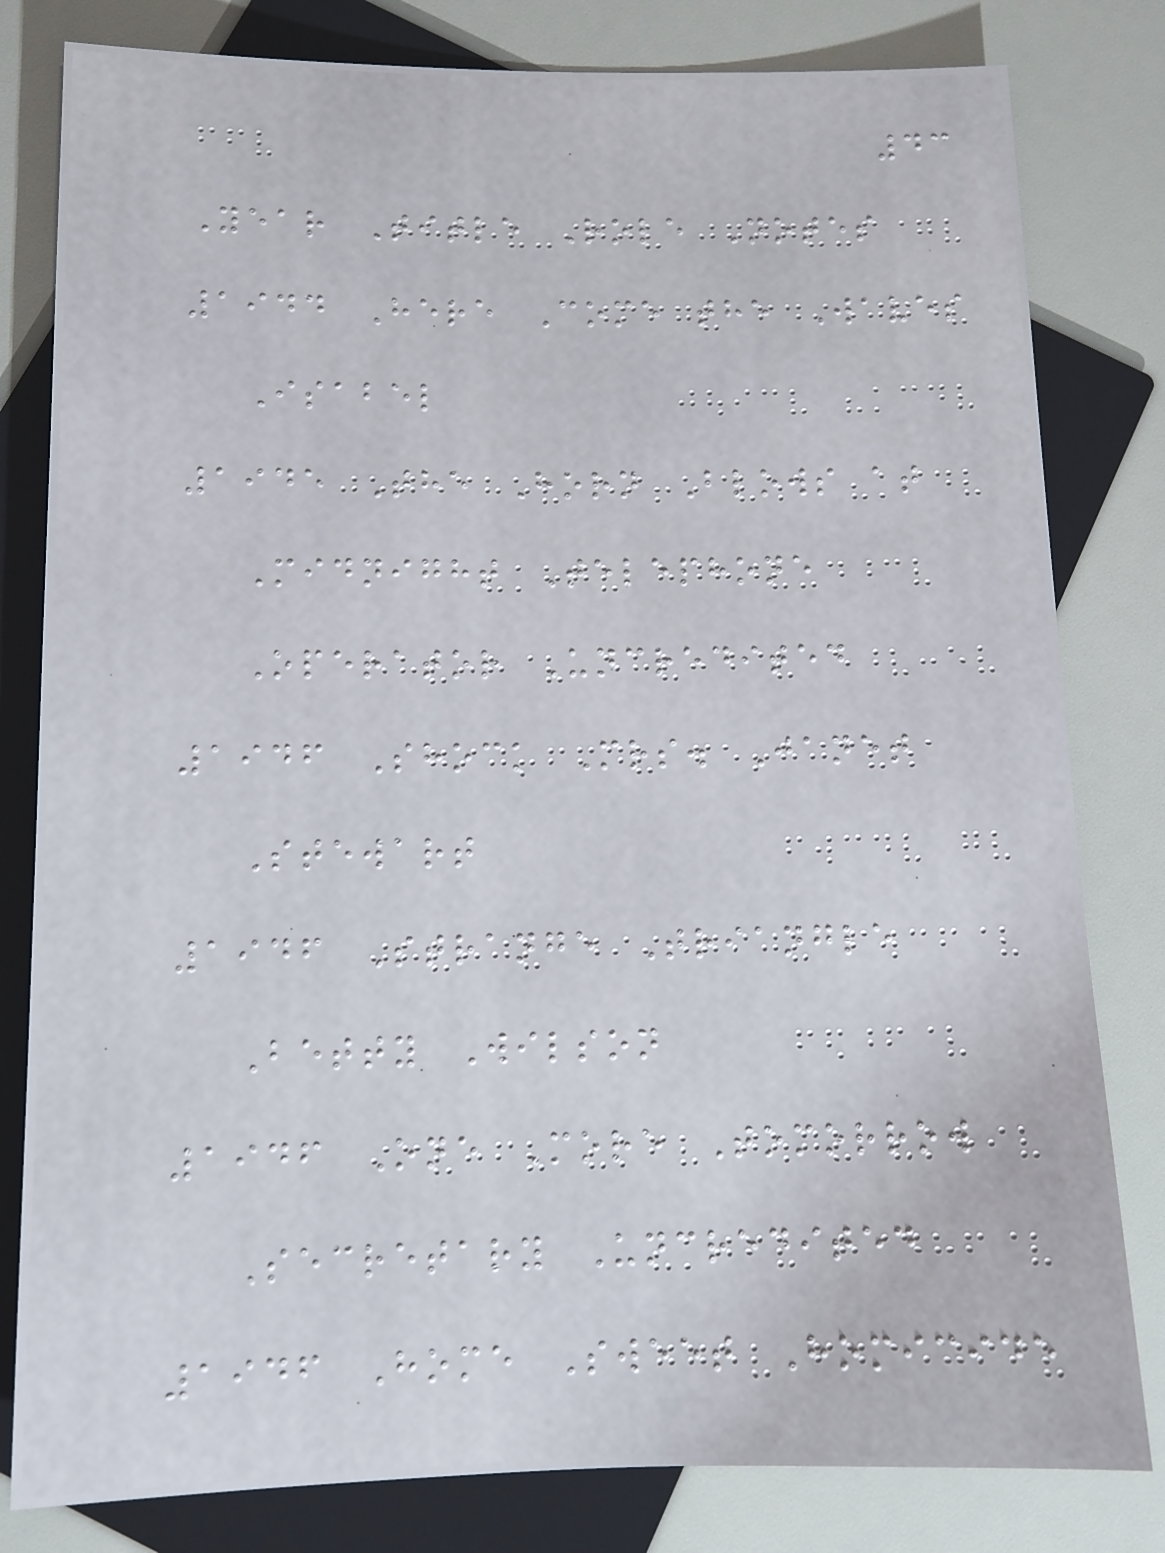43
Year Title Role Notes
1944 Here Come the Waves
Isabel
1945 The Horn Blows at
Midnight Telephone
Operator Uncredited
1946 Shock Mrs. Janet
Stewart
1946 Strange Triangle
Betty Wilson
1946 One More Tomorrow
Secretary Uncredited
1946 Home Sweet Homicide
